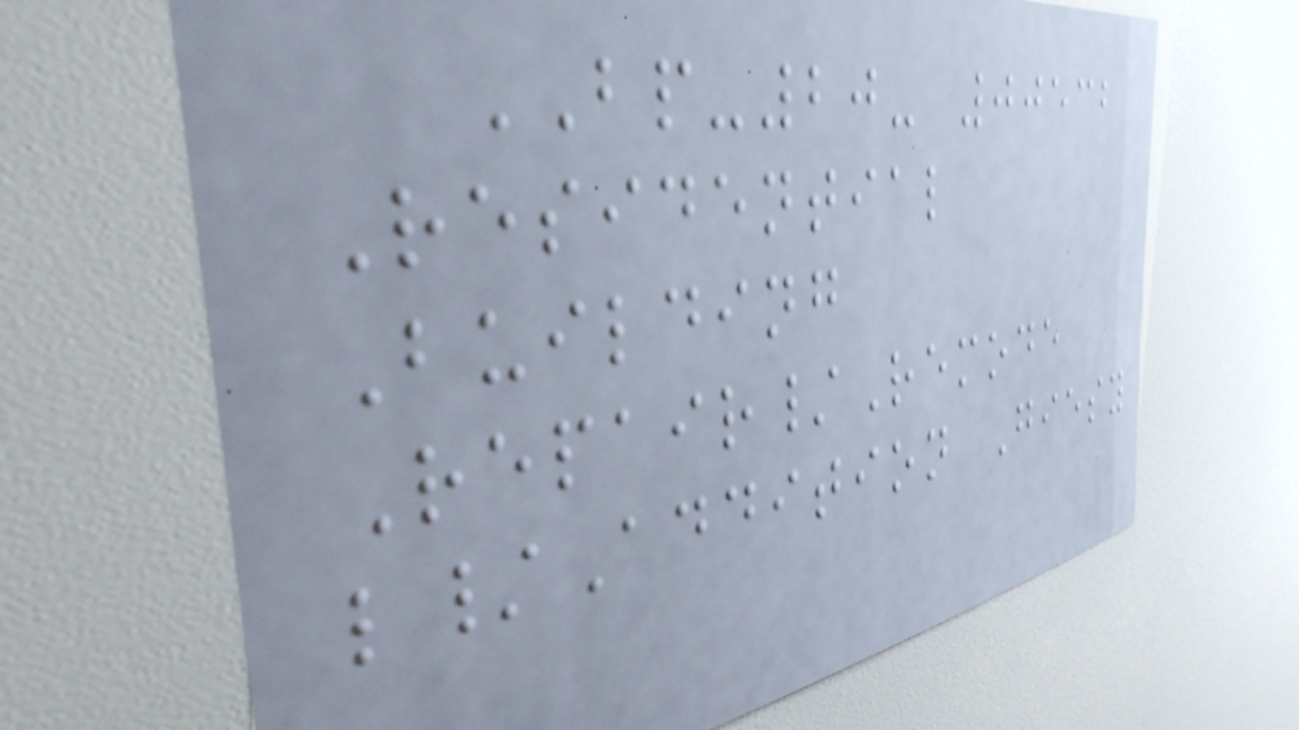BP-20- 00532
Residential
Building
Repair/Remode
l/Addition Giesy
